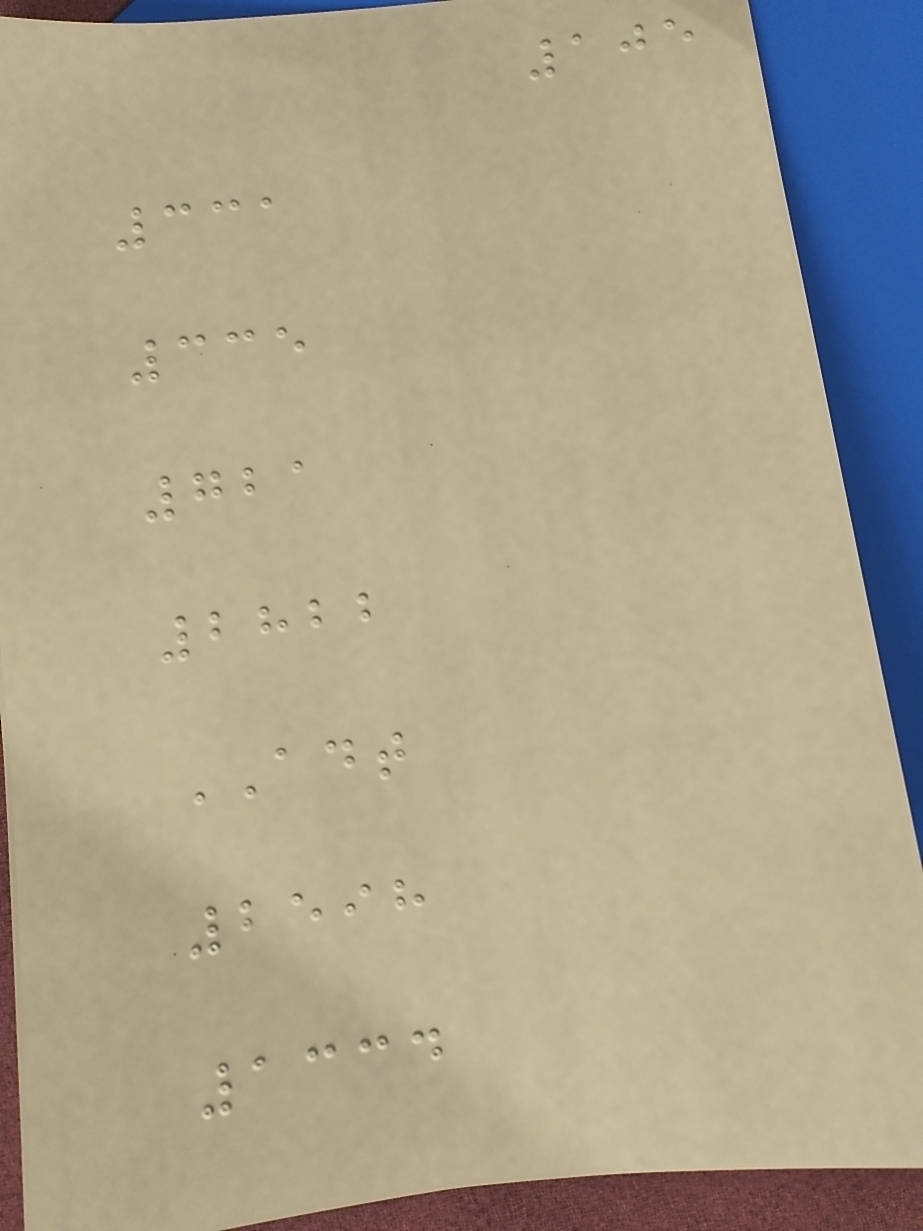105
331
335
721
2822
ADT
2598
1334
